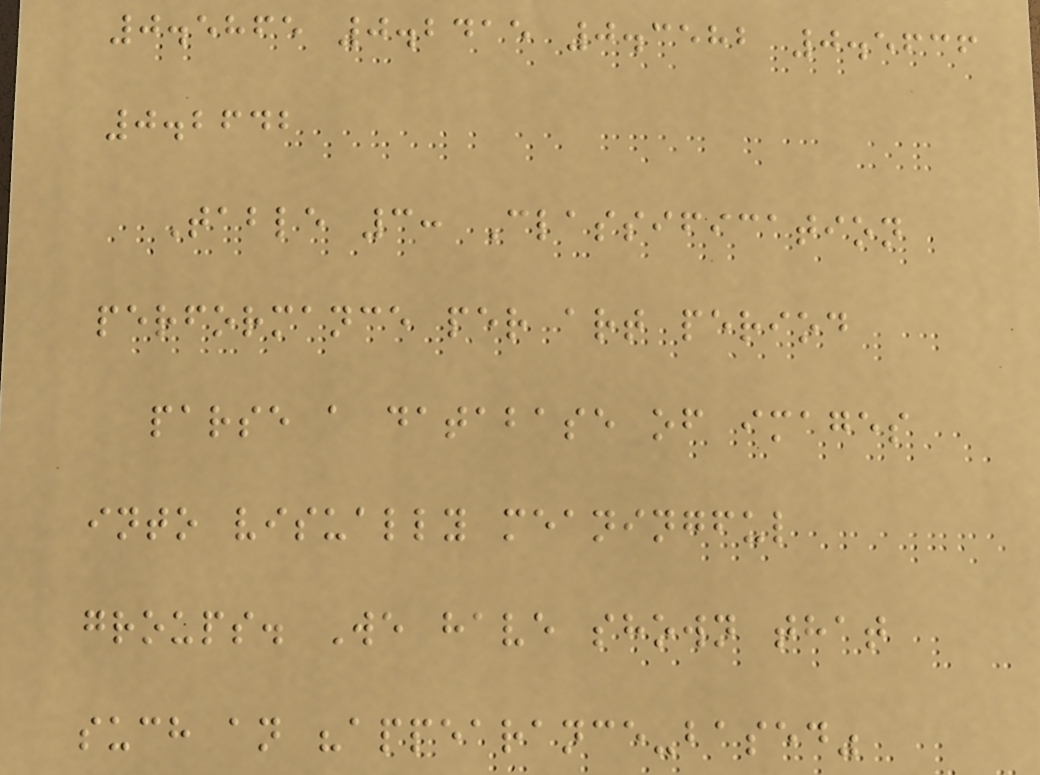0.5865 0.2415 0.3582 0.5636
0.2642
Table 3: Classification
performance per art period
parse a database of images
into visually meaningful
groups. We have shown that
such an "appearance-based"
